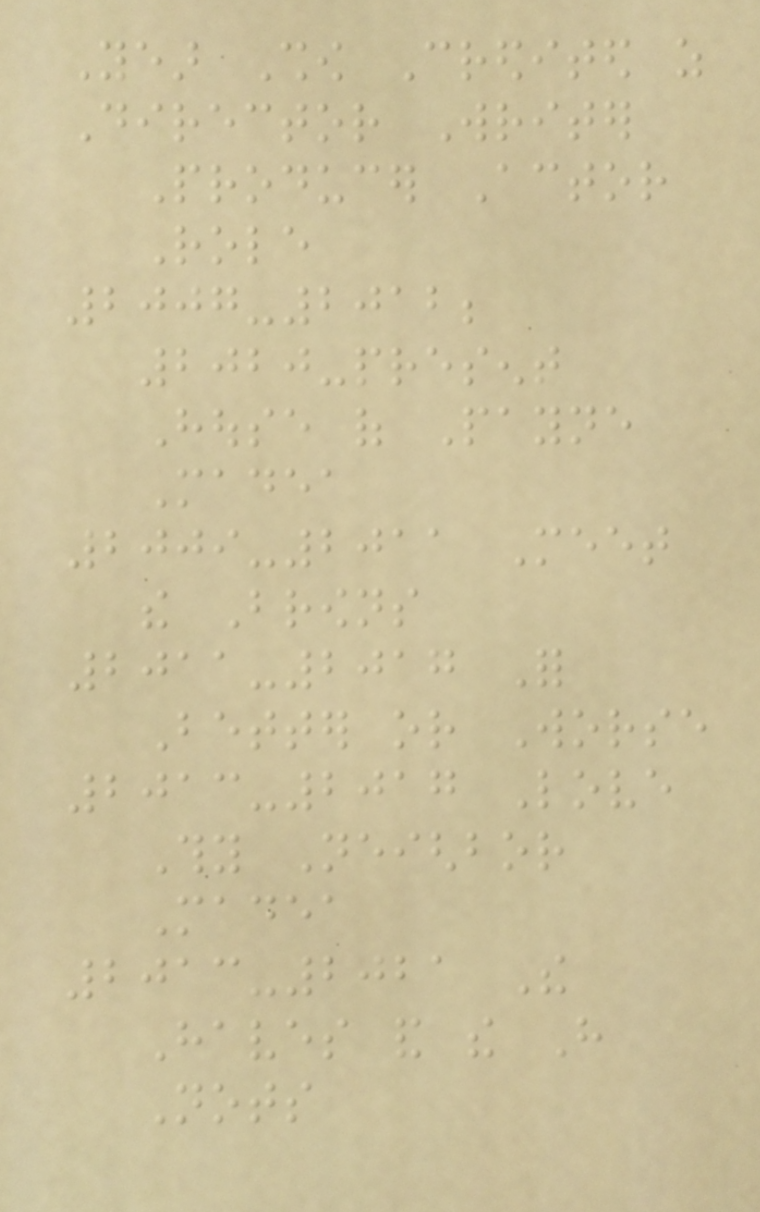Year Show Credited as
Director Writer
Producer Actor
Role
2007-2012;
2020-present
House of Payne
Madea
2009-2011 Meet
the Browns
2011-2017 For
Better or Worse
2013-2017 Love
Thy Neighbor
Madea
2013-2021 The
Haves and the Have
Nots
